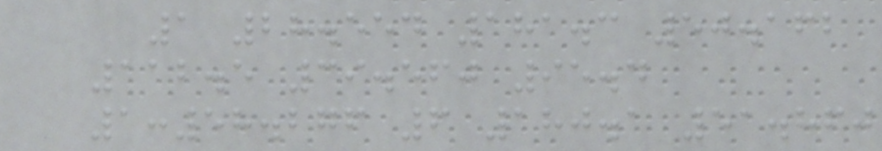1 28.554 181.3 50.162
112.5 39.560 95.4
1:58.276 6 180.1 51.860
